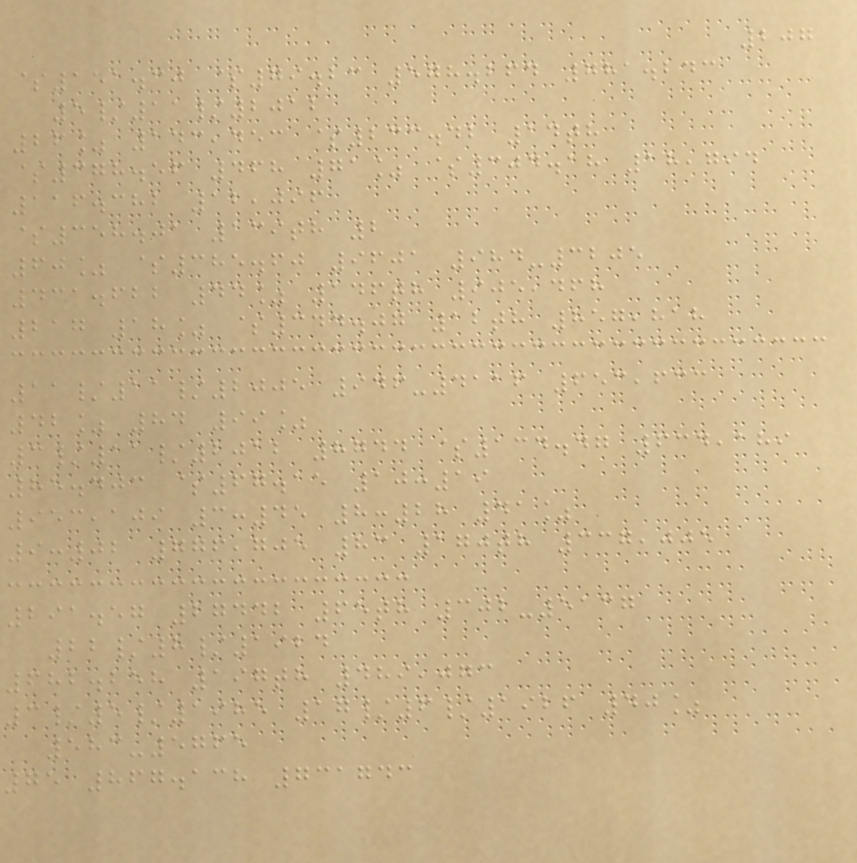207
$151.30 $79.23 578.264 781.243
5/11/2012
26% 143,453 $233.42 14th
$378.56 468 71% $304.18 18,794
116.382 12,096
$358.01 139th 2
60% $385.60 9601 984-3205
431.622 44% 146th 905,468
217 18% $344.07 12th 857,818
11/11/2005 946-4116 653,633
42% 84 99%
3/11/2012 8744 $134.47 634,189
85.403 $67.15 10:19
953,109 3:45 8:28 41%
9:02 776,705 83 170th 337,005
291.57 27442 65th 302-5137
22/8/1924
682.258 197th 489,073
3/5/1985 17/6/1926 40%
583-5765
75 867.138 731743
